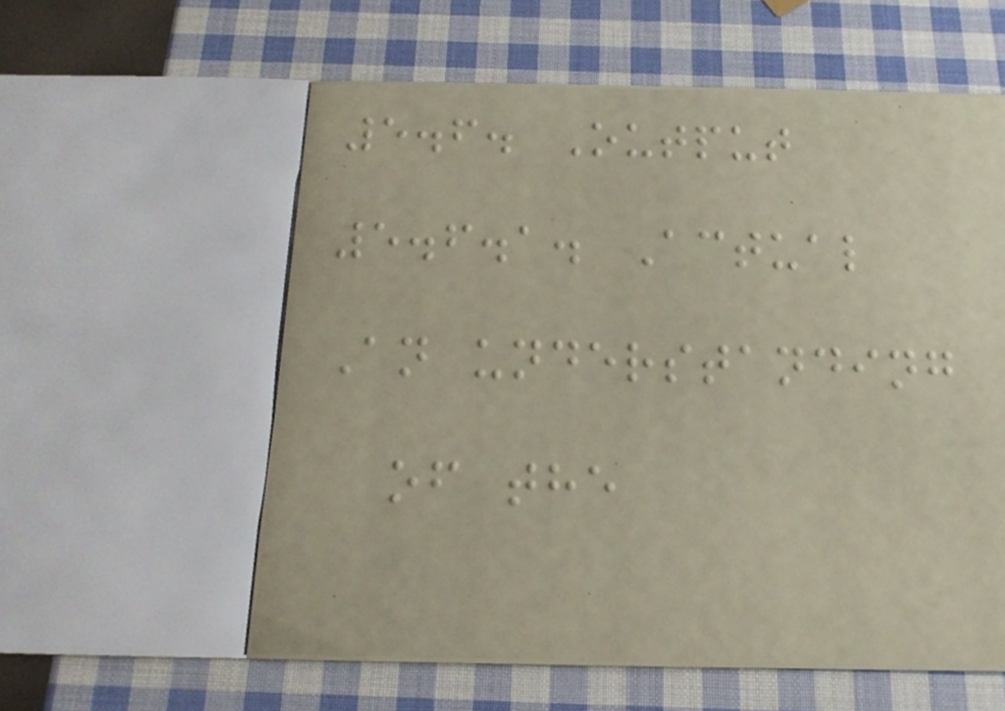5.6. Output
5.6.1. Actual
An understanding
of the
